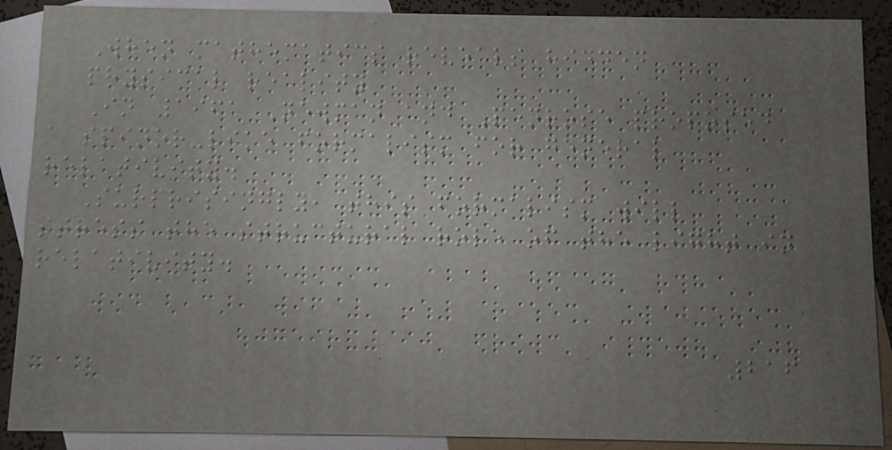When mathematics reveals hidden
physical reality
In 1961 Newman and Penrose proposed
a spinor-like formalism for general
relativity.
Surprisingly, this formalism will
stress the structural role of the light in
relativity.
216
